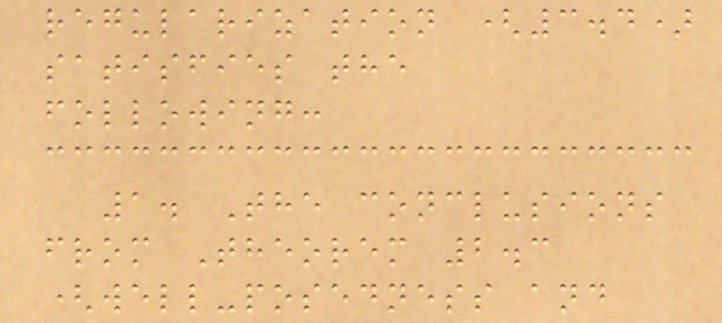regularization (3.4)
satisfies the
following:
1. The conclusions
from Theorem 2.3
(well-posedness and
